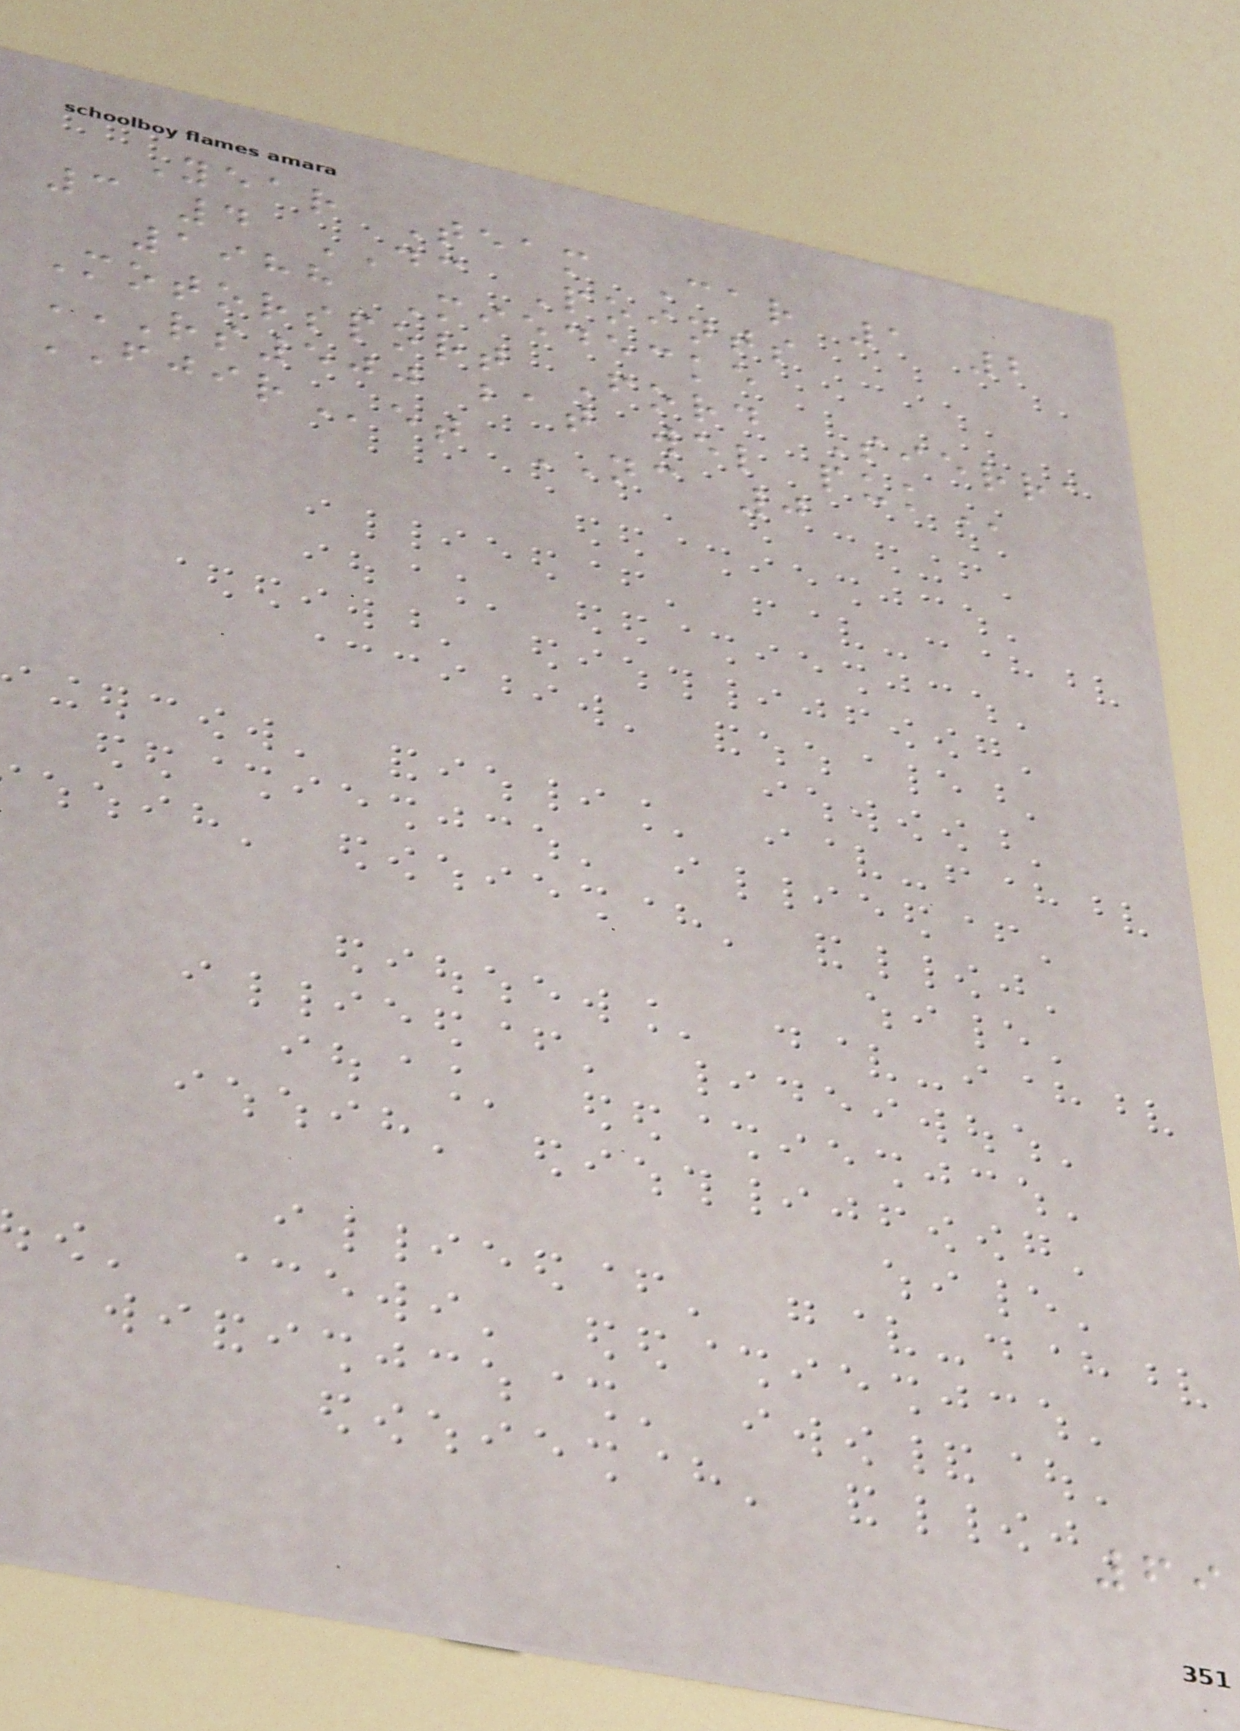Year Team Car 1 2
3 4 DC Points
1988 Miedecke
Motorsport Ford Sierra
RS500 BAT WEL PUK
FJIRet NC 0
69
